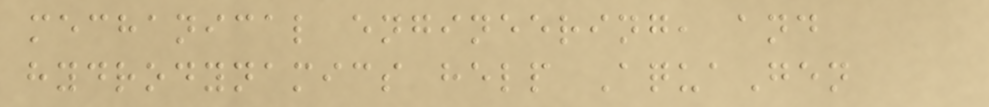mechanical engineering, and
hydrodynamics help AquaGen
